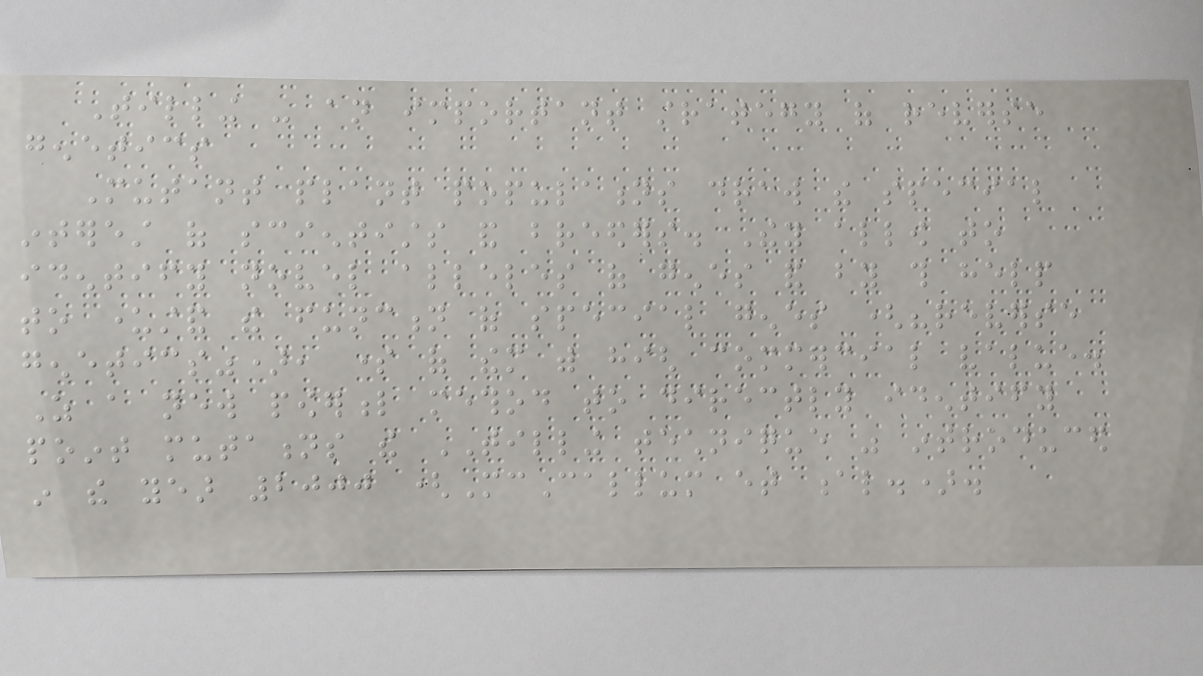Tilling - an important strategy of reverse
genetics
Mutant plant populations draw the special
interest of scientists and breeders. They allow to
identify novel alleles of genes and by this help
to understand the function of special genes ("reverse
genetics"), some of them with high commercial value.
As a new powerful method to directly identify
point mutations the TILLING technique was introduced
in the year 2000 (McCallum et al.).
